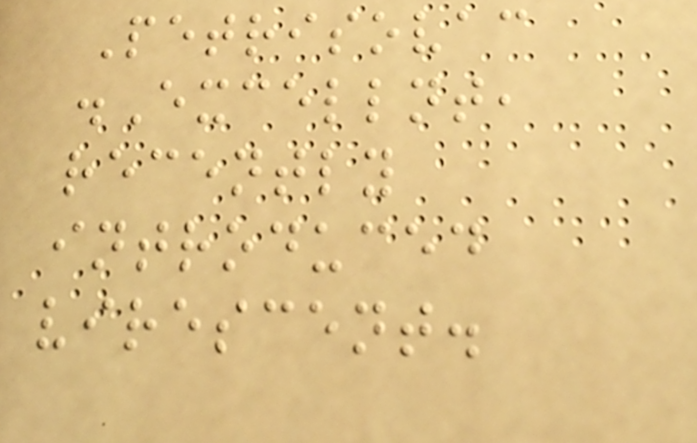Petrisovac
.Excellnt,
recently
introduced
virescent.
